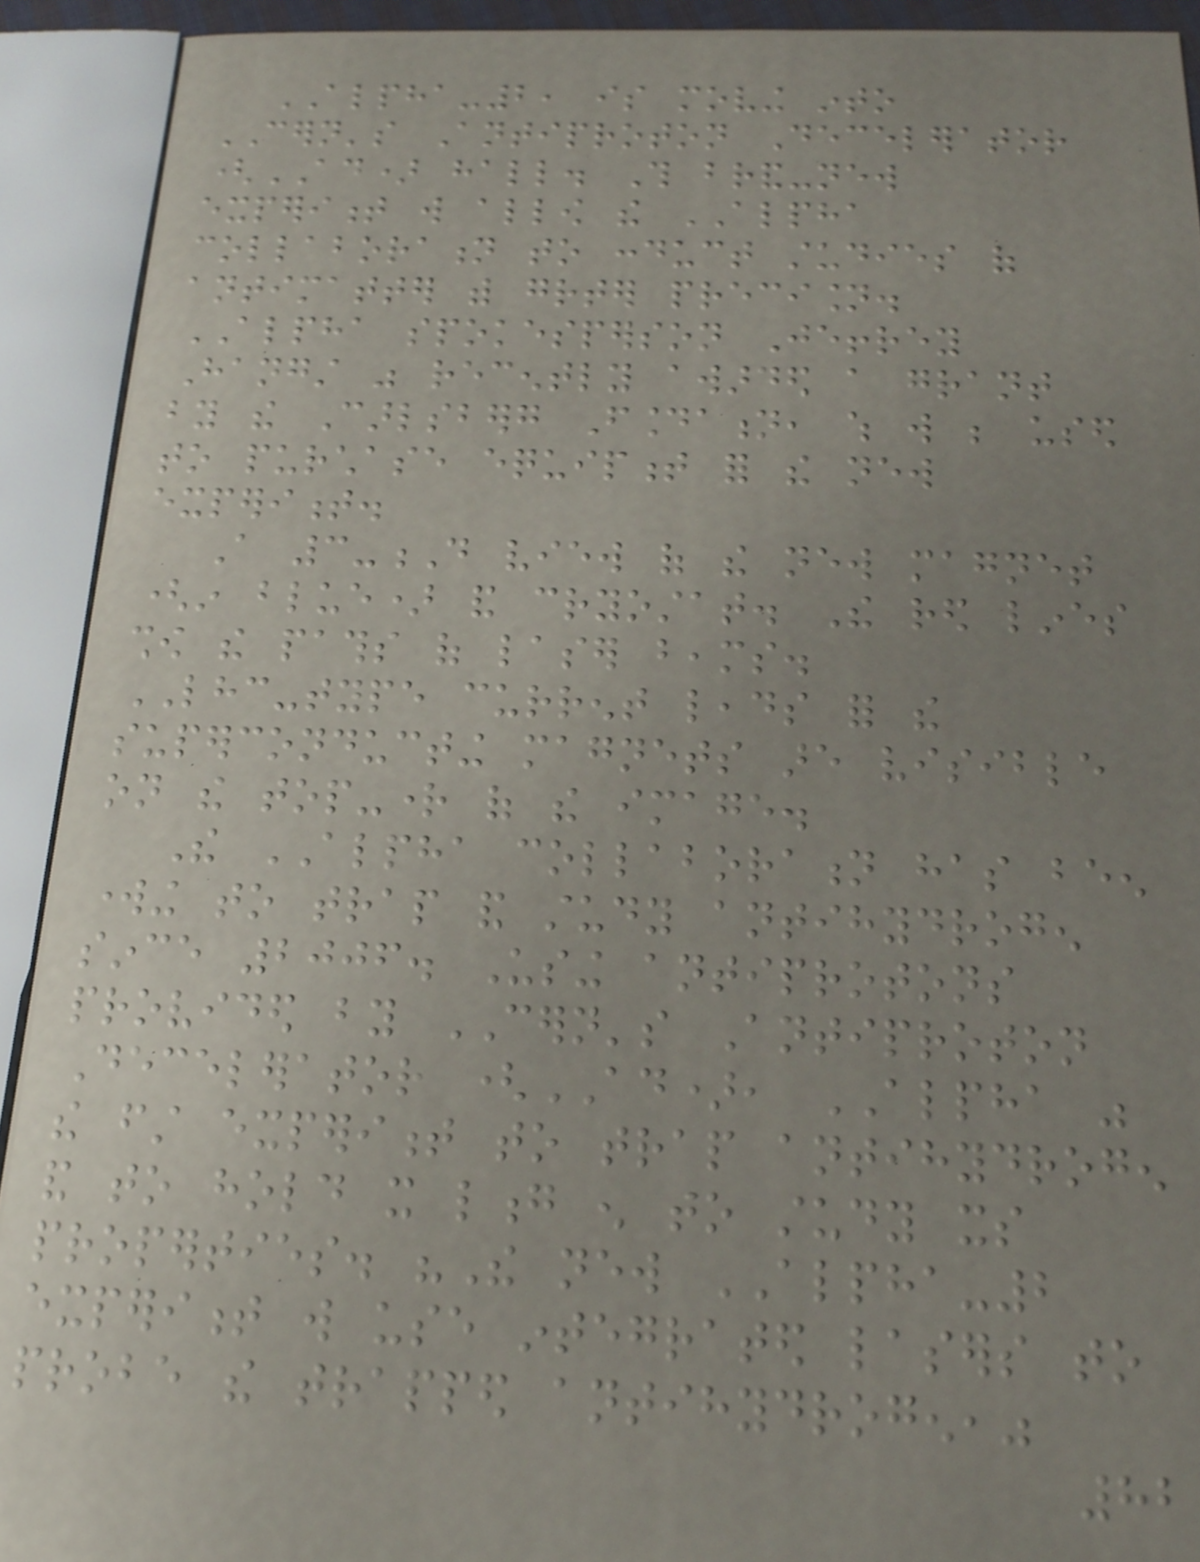ALPHA-2, is moving into
CERN's Antiproton Decelerator
(AD) hall. This brand-new
experiment will allow the ALPHA
collaboration to conduct studies of
antimatter with greater precision.
ALPHA spokesperson Jeffrey
Hangst was recently awarded a grant
by the Carlsberg Foundation, which will be used
to purchase equipment for the new
experiment.
A 3-D view of the new magnet
(in blue) and cryostat. The red lines
show the paths of laser beams.
LHC-type current leads for the
superconducting magnets are visible
on the top-right of the image.
The ALPHA collaboration has been
working to trap and study antihydrogen
since 2006. Using antiprotons
provided by CERN's Antiproton
Decelerator (AD), ALPHA was
the first experiment to trap antihydrogen
and to hold it long enough to study its
properties. "The new ALPHA-2
experiment will use integrated lasers to
probe the trapped antihydrogen,"
82
